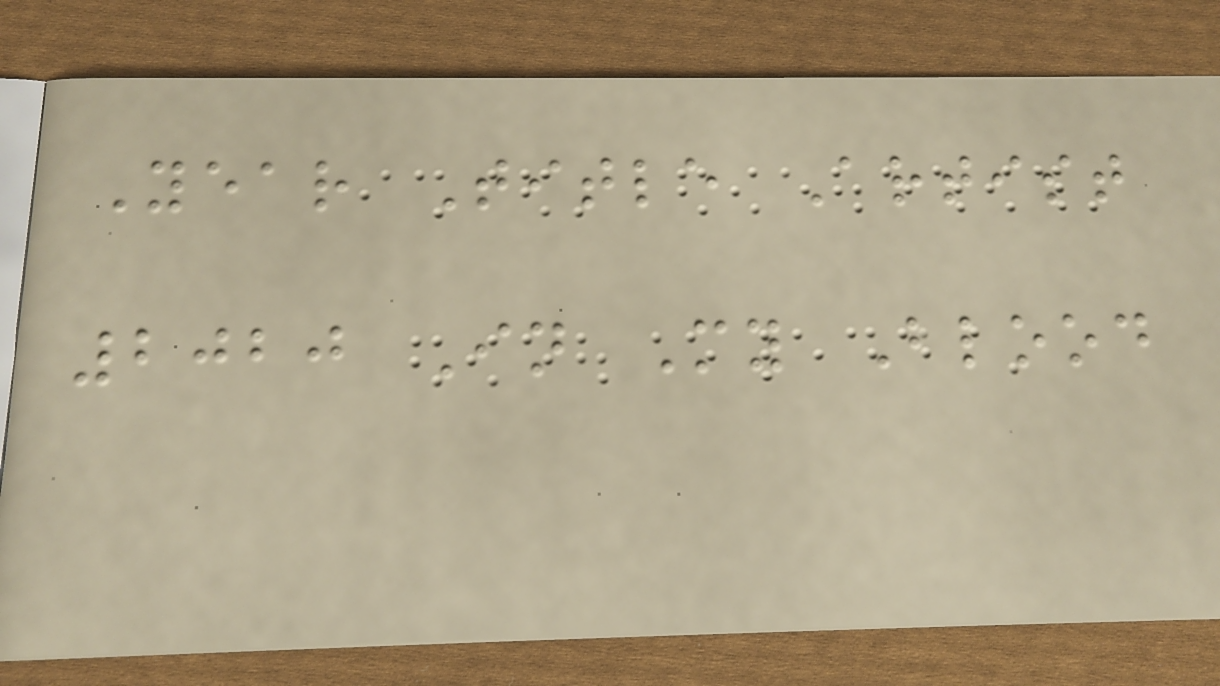Year Title Artist
2020 In My Blood
